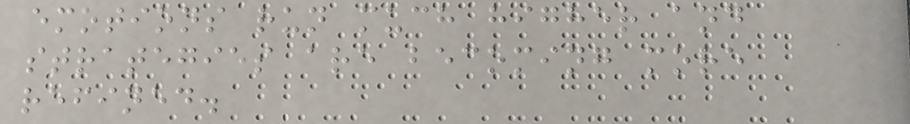emotions run much higher and
strategies are becoming more
refined.
